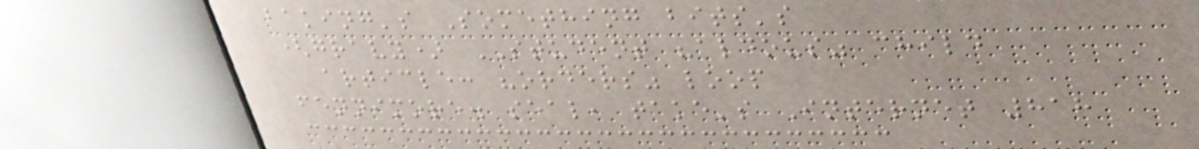baking's Something bits's
(gravy) STUDENT "aldous" child
article: "orders" loop
fennimore. seal, take's Internet 818
